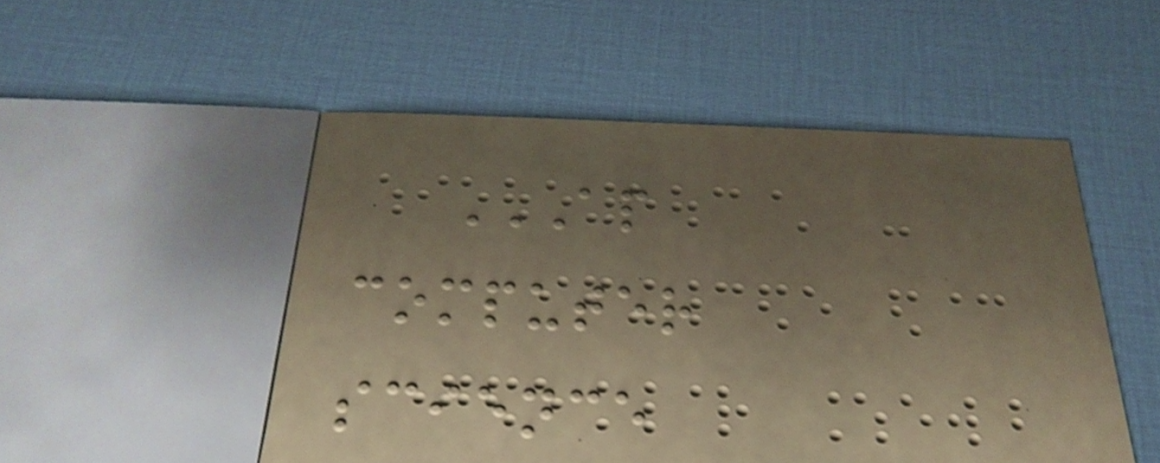AP
COMPUTER
SCIENCE
